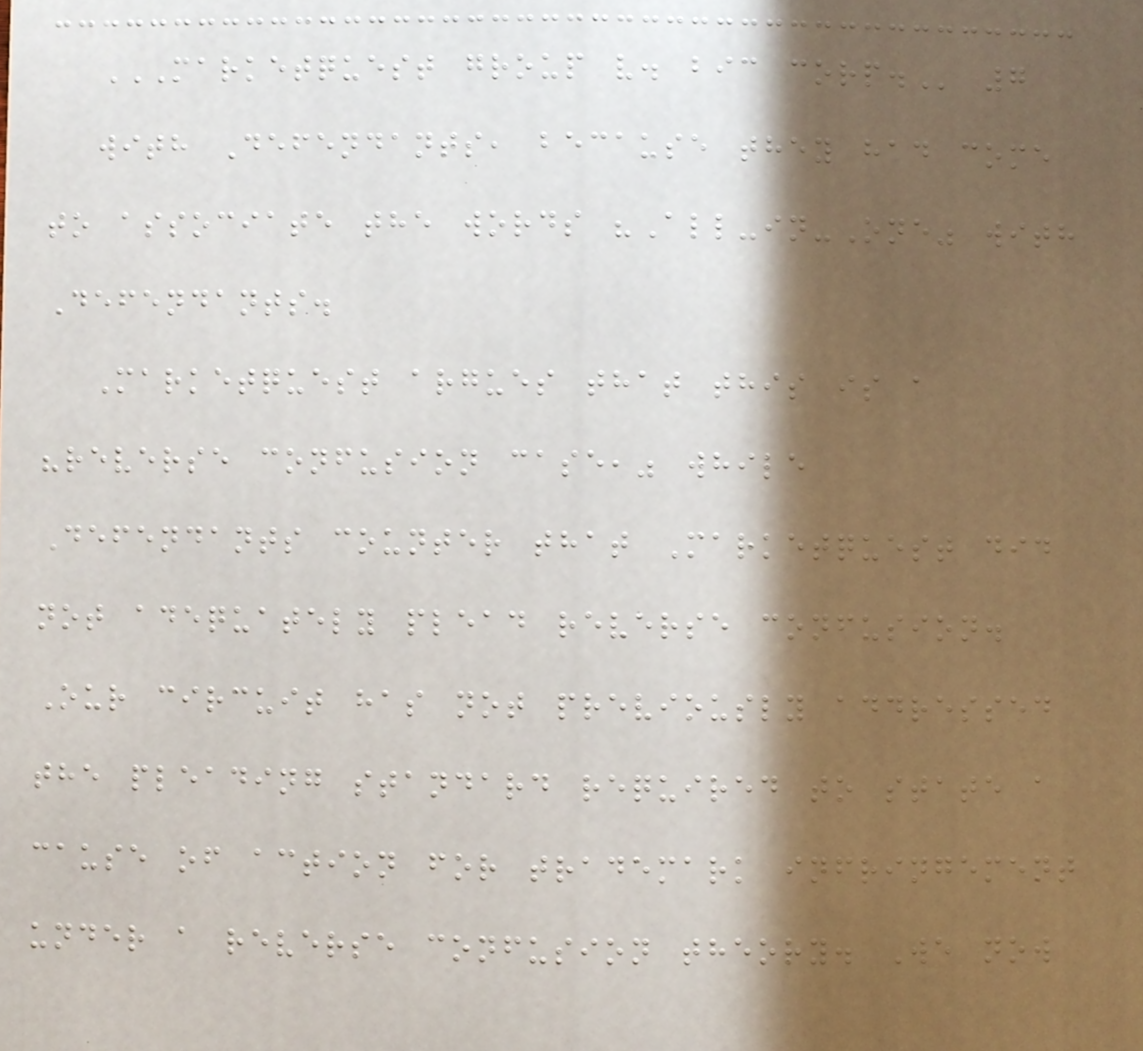MARKETQUEST GROUP V. BIC CORP. 7
with Defendants, because they had come
to associate the words "All-in-One" with
Defendants.
Marketquest argues that this is a
"reverse confusion case," while
Defendants counter that Marketquest did
not adequately plead reverse confusion.
Our circuit has not previously addressed
the pleading standard required to state a
cause of action for trademark infringement
under a reverse confusion theory. We now
